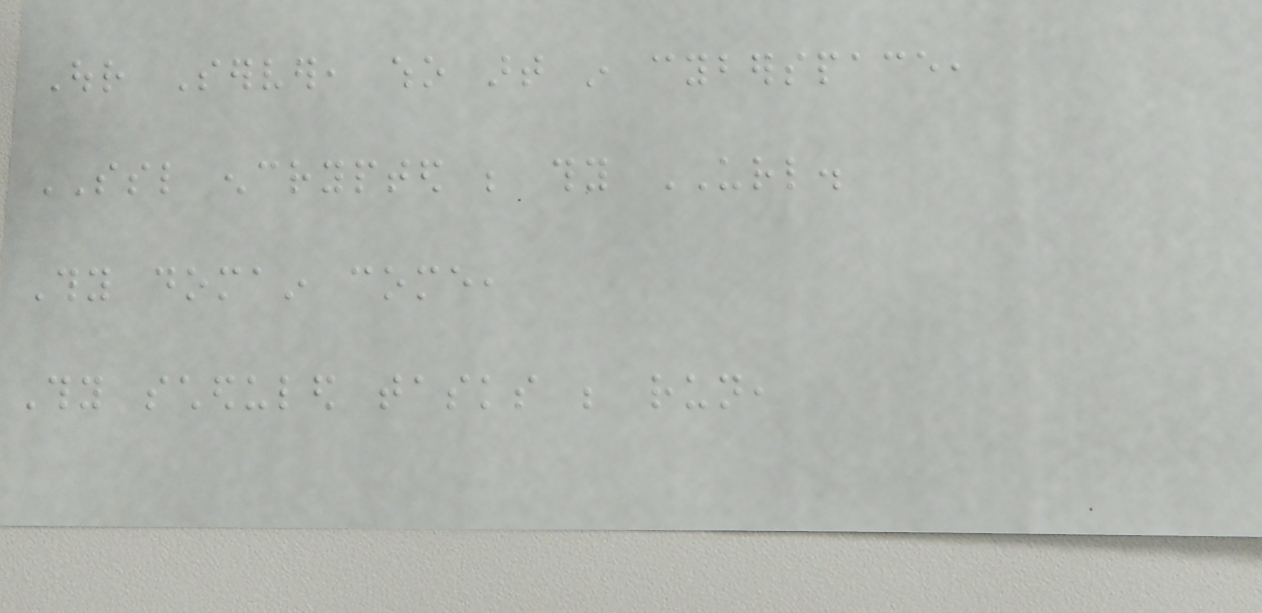Our Server, who art in cyberspace,
SSL encrypted be thy URL.
Thy domain come,
Thy scheduled tasks be run,
